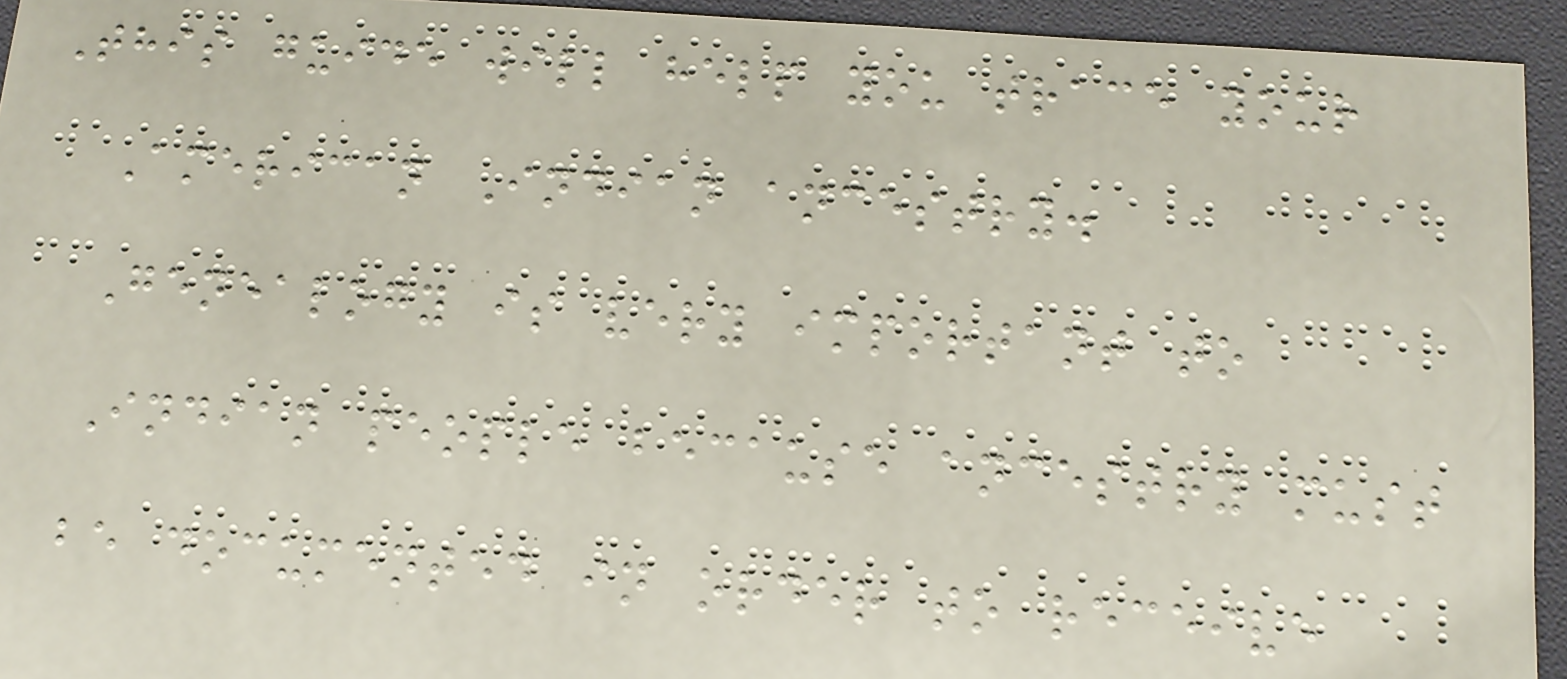This guide will help you trace your
American Indian ancestry.
Genealogy is very important to
Indian people because ancestry must
be documented in order to receive
